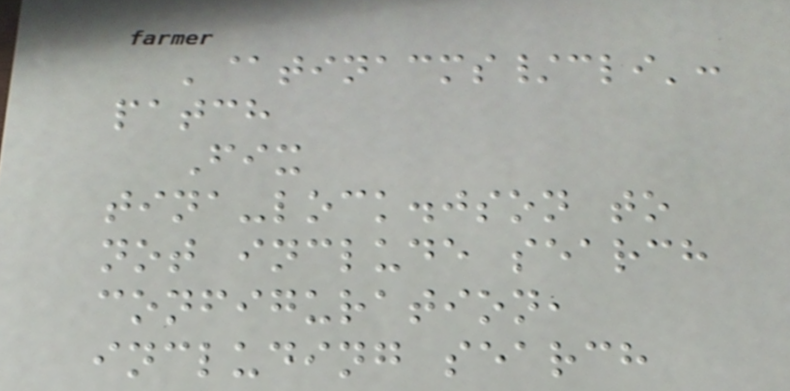'@tinacms/cli':
patch
Fix
tina-lock.json to
not include search
configuration,
including search
